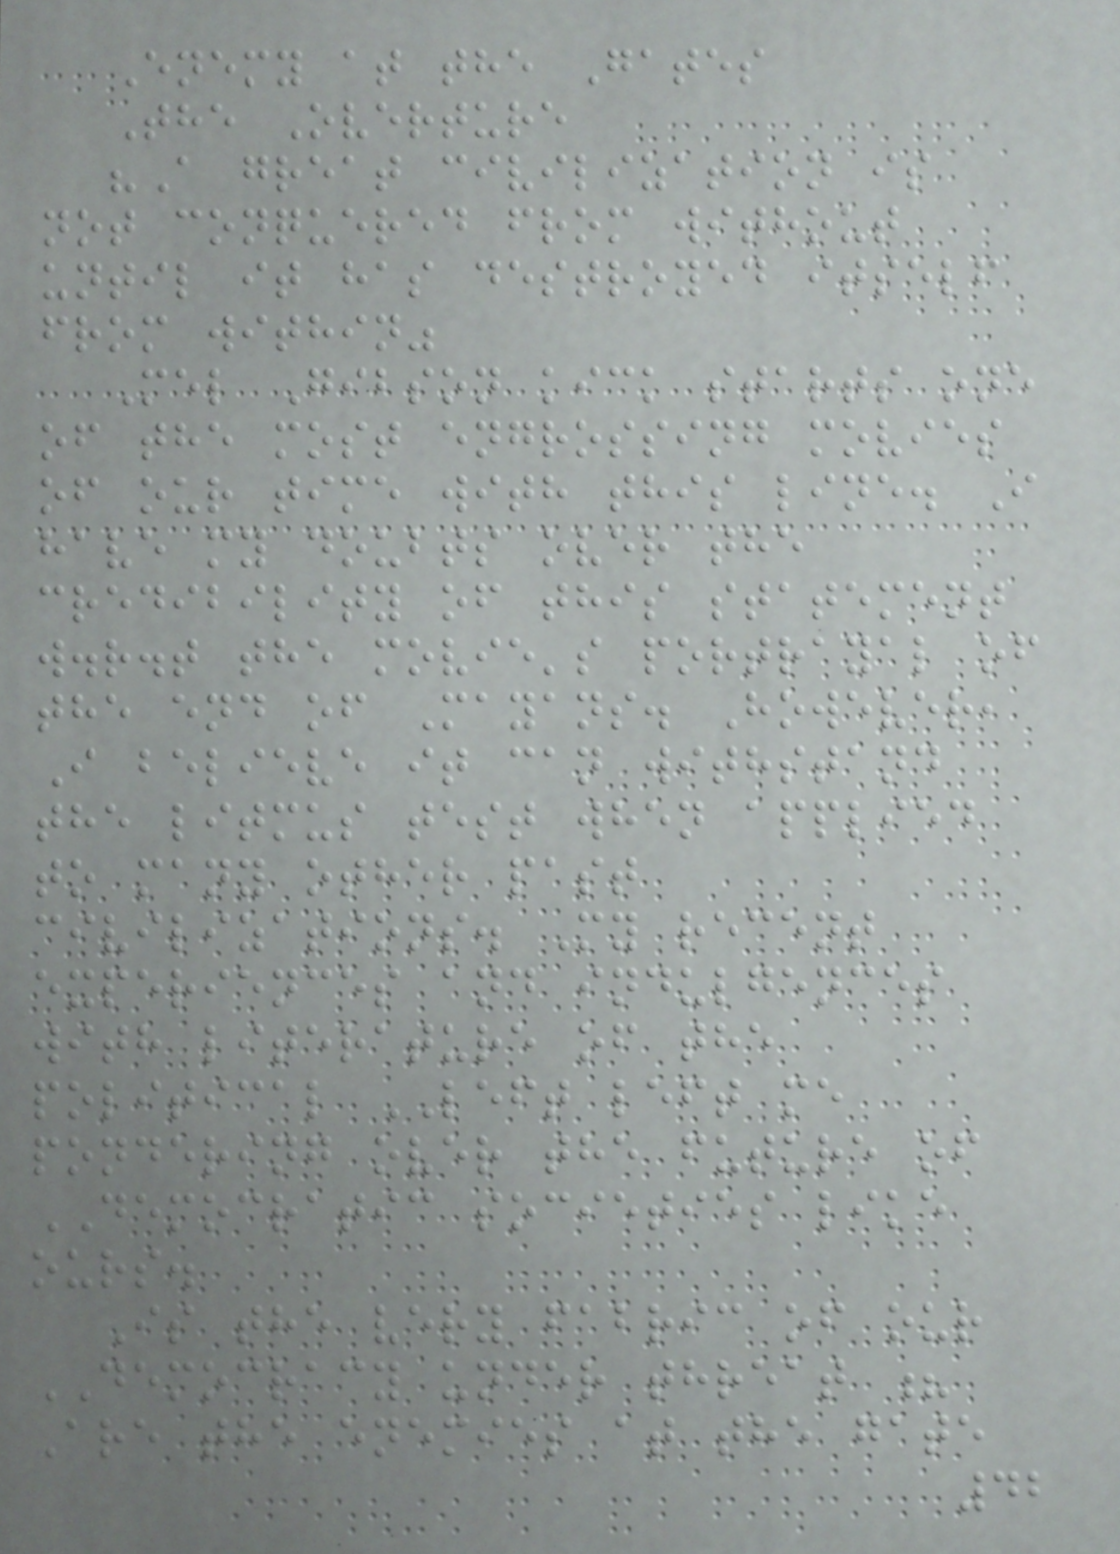Enemy at the Gates
The Overture
"A great civilization is
not conquered from without
until it has destroyed itself
from within"
Mel Gibson kick starts one
of the most engrossing movies
of our time with this line. I
have my doubts over the
credibility of this statement
w.r.t the movie's portrayal of
the end of Mayans. However,
I believe it can withstand
the litmus test when applied
to many other past
civilizations. My recent
experiences and indulgences
with literature of the
political LEFT left me
pondering over the future of
DEMOCRATIC societies like
ours.
Is the very fabric of our
DEMOCRACY under threat ?
Are the enemies at the gate
42
